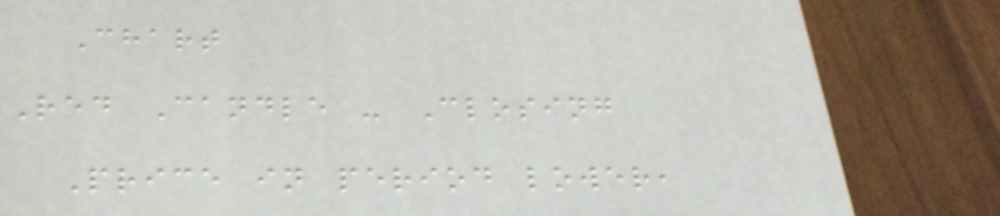Chart
Red Candle - Closing
Price in period lower,
